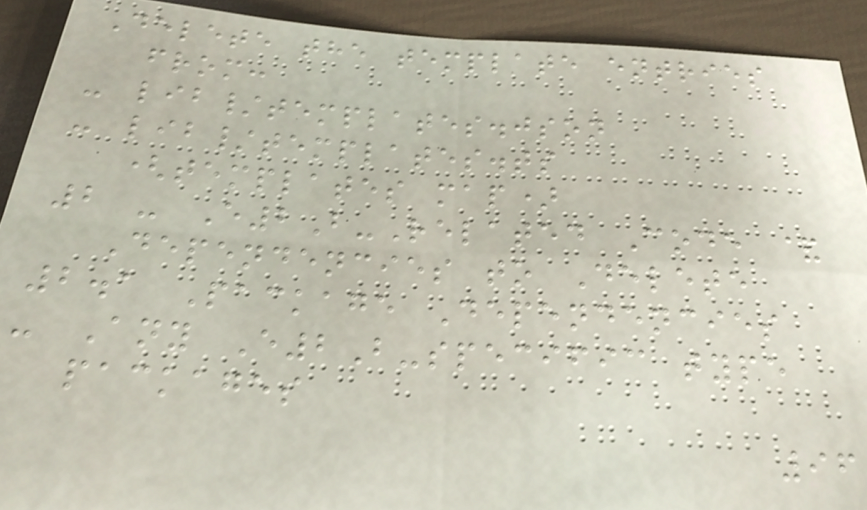Delete the template entries
from:
- lib/templates.json
- lib/templates.ts
(templates map)
2 - E2B-Related Code &
Dependencies to Delete
2.1 Package Dependencies
- Any E2B-specific type
packages
96
